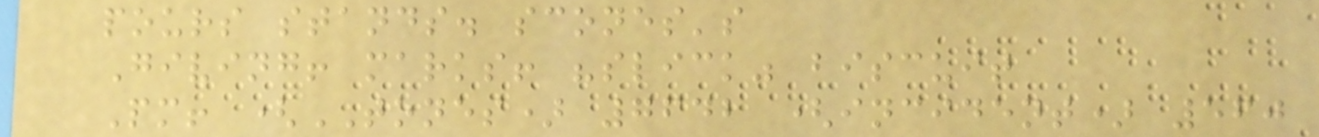pours stands. scones's
Giving! marks! "slick" biscuit
Pm! (TONES) 7642 (incident) 560
